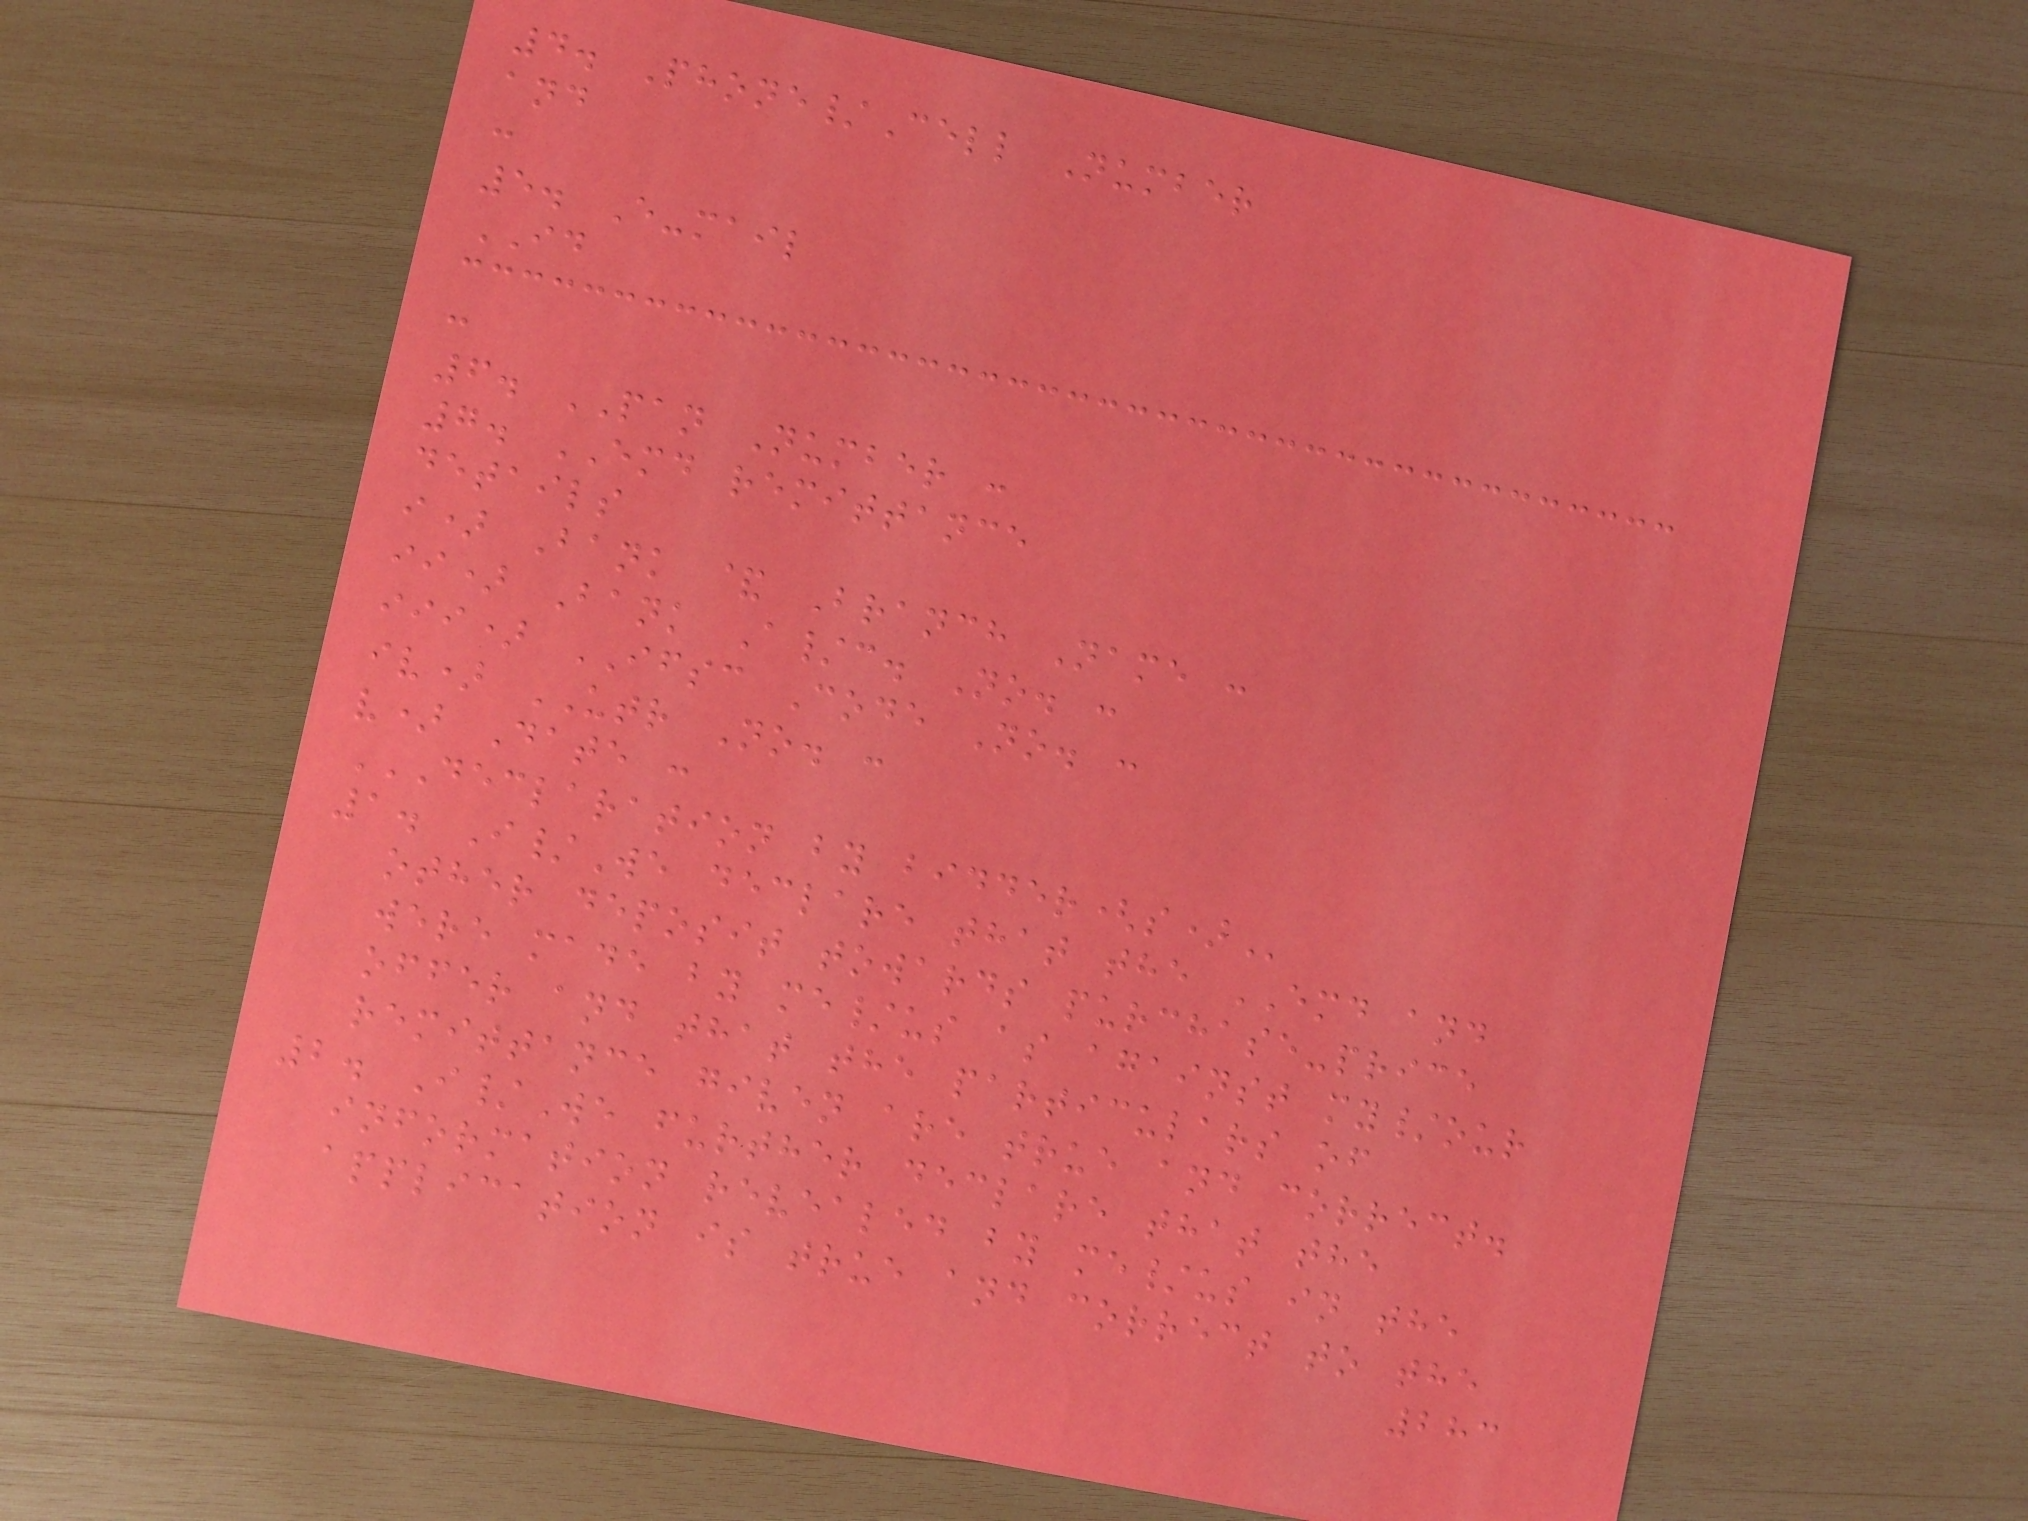4. Phone/Cell Number
and
:
5. E-mail
ID
:
6. PAN Number :
7. EMD remittance
details
i) Bank & Branch Name :
ii) Bank A/c. No. :
iii) IFSC Code No. :
iv) UTR No. :
v) Date :
DECLARATION BY BIDDER(S)
1. I/We declare that the EMD and
other deposit towards purchase-price
were made by me/us as against my/our
offer and that the particulars of
remittance given are true and correct.
2. I/We further declare that the
information revealed by me/us in the
application is true and correct to the
283
